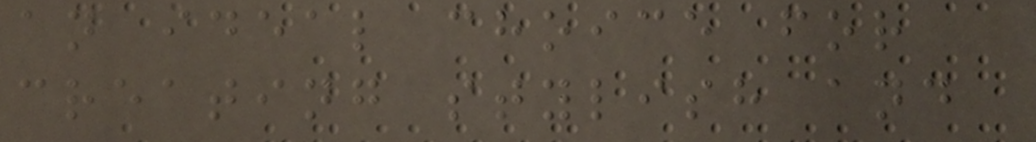an ideal choice for
creating stylish and
